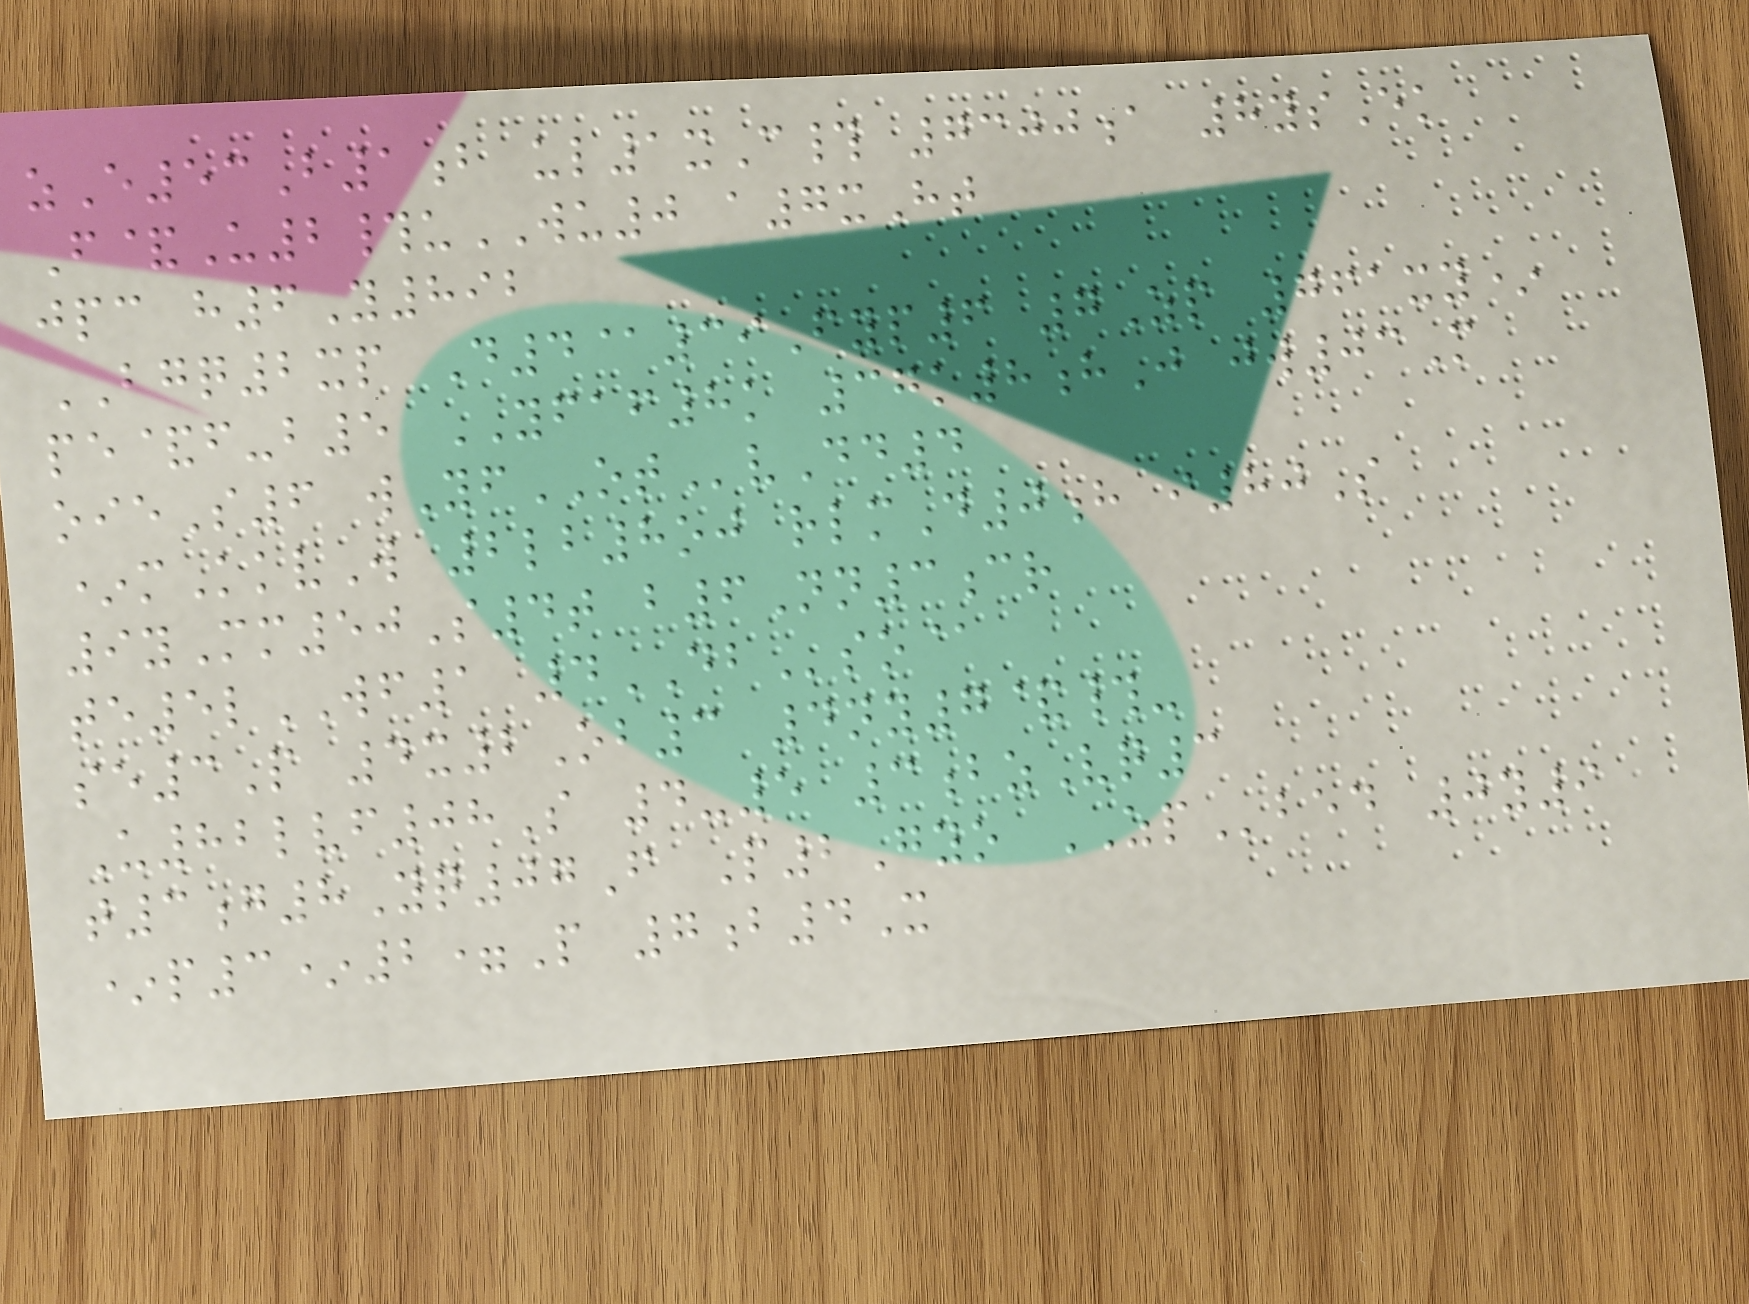zE53B1b ul1xC# 7300a 8ysEk
F&U2#uWU0 a7xHt
jpc h6Y892
BGQ2xp D4@39Fyp6 7Zp 761xy*
pe&f-b5 YFAF8k 37k8hJ jw03M
oieS6 wYfOTvDd4
*mKkvW 2lb8oj rlmD0h i80S
9yMm50S4t b6Nn3cr
te5lWF1 4DBso@
se3P 4x2Ob3 4ny7&#-
U82lvf08S 4-5 3bzVq3
t3g8Yq07F P2Gyo ZPbed 0y9
*p3*2=P 7b4X
